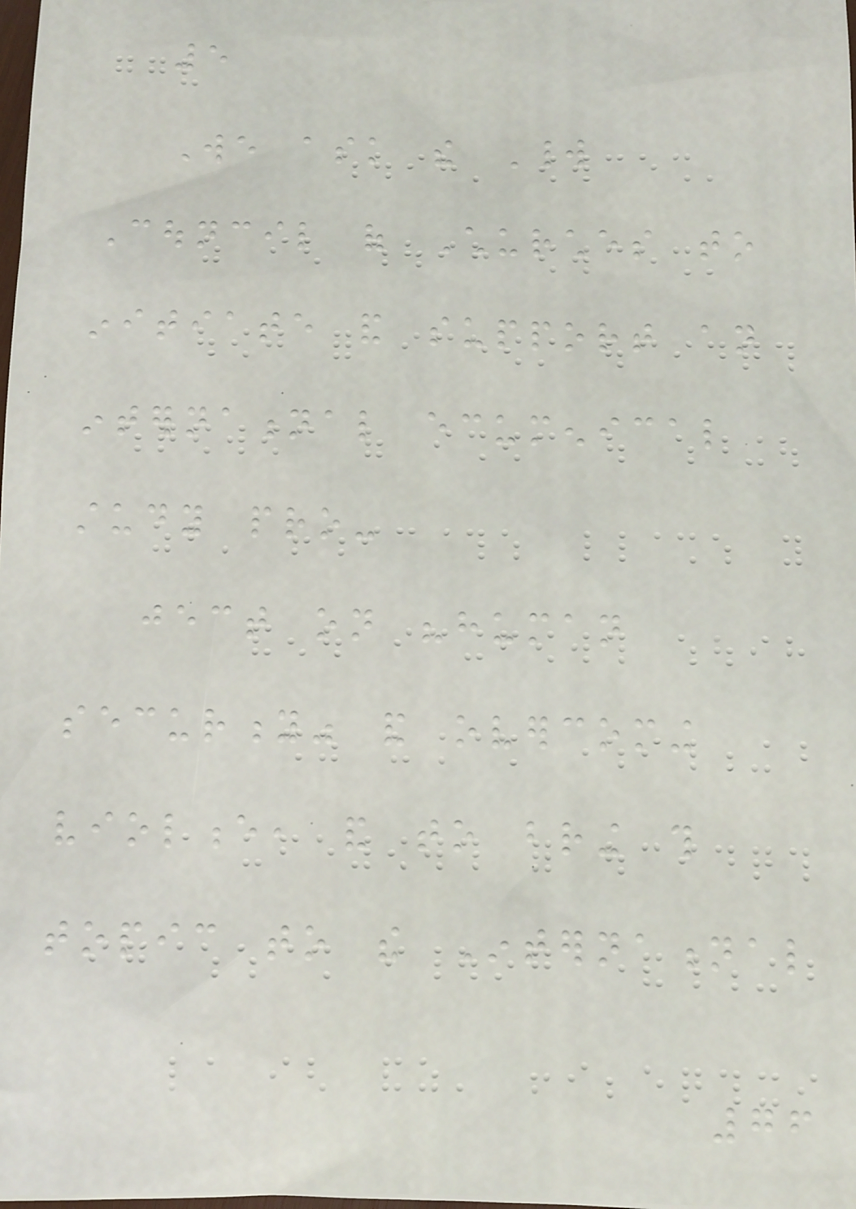5
We ask the World
Council of Churches to
initiate and support an
international ecumenical
study pro-
ject on "human
security" and overcoming
violence, and to bring this
topic to the International
76
